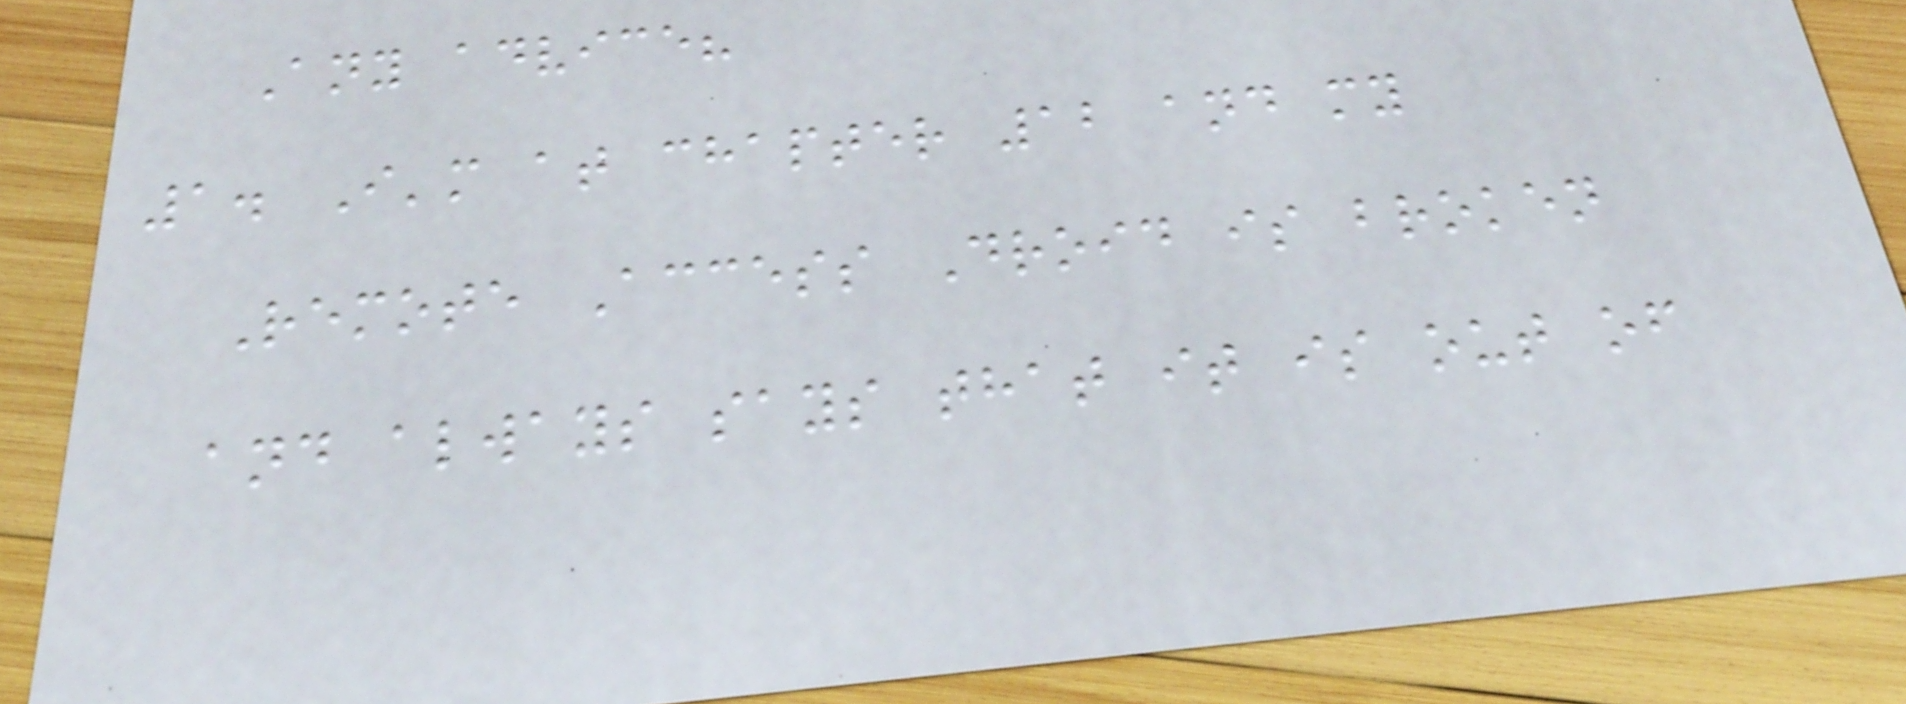Any advice?
1. I'm at chapter 12 and my
Remote Access Droid is broken
and always says that it is out of
